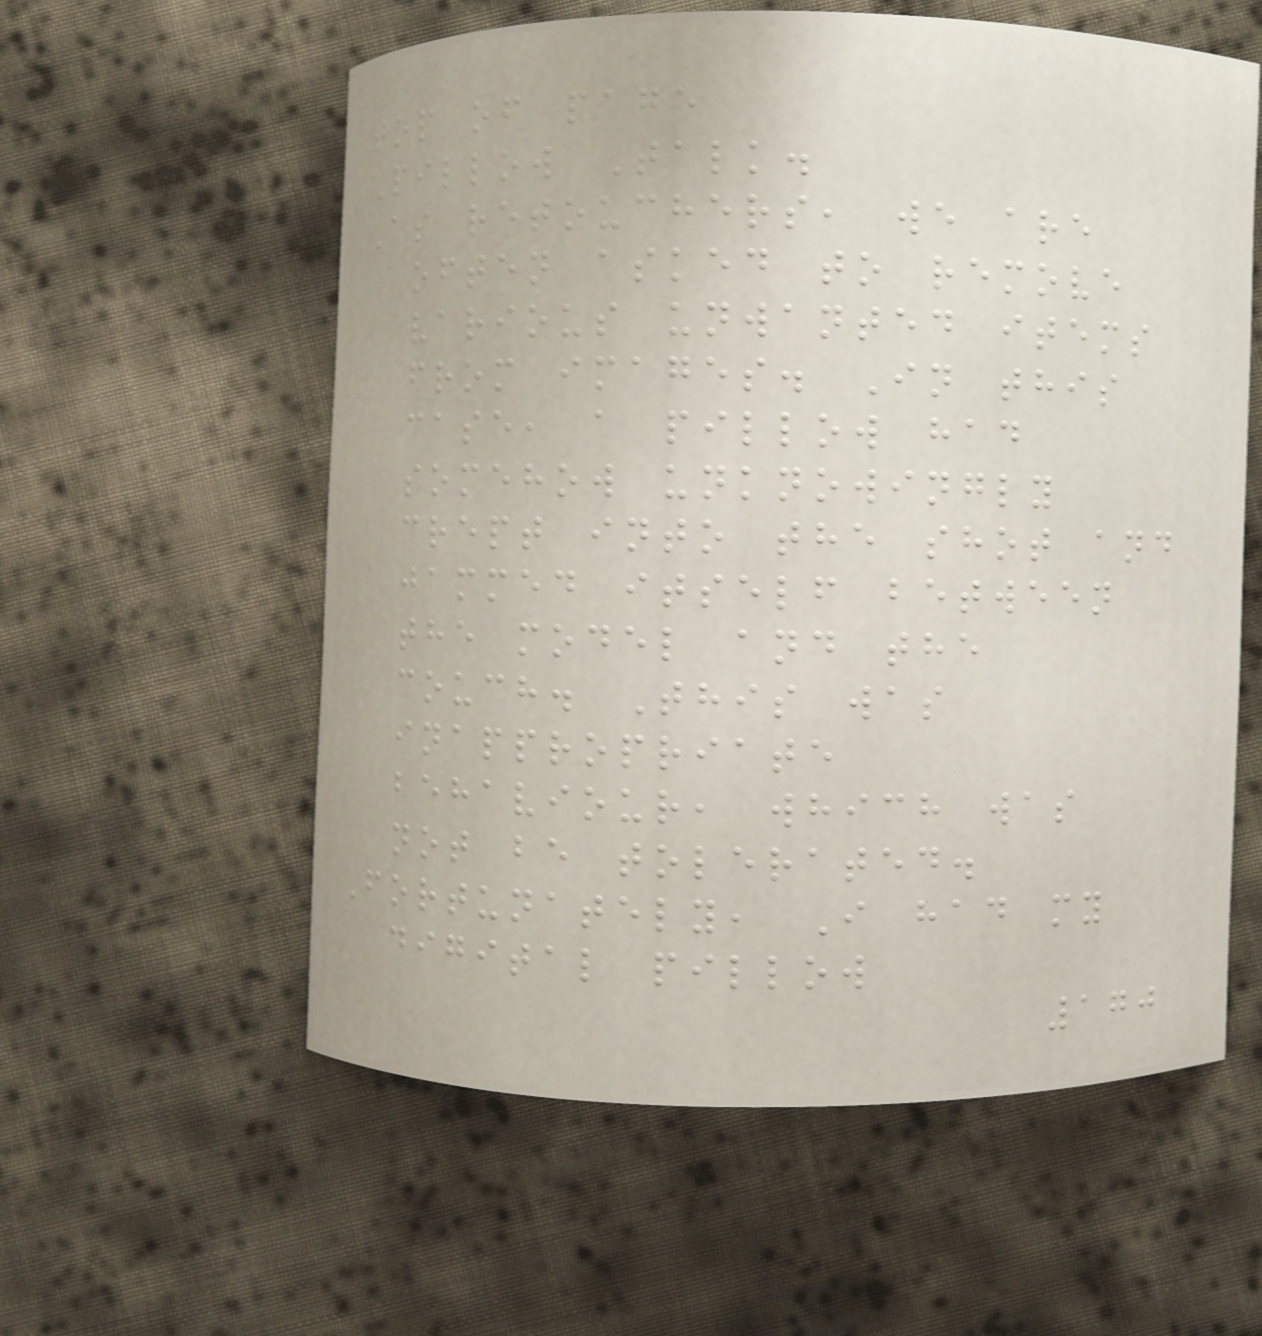top of page
Pillow Talk.
As retouchers, we are
often asked to remove
various unwanted items
from images. In this
case, a pillow had
somehow unknowingly
crept into the shot and
jammed itself between
the model and the
couch. This was
inappropriate
behaviour, which was
not be tolerated.
Fortunately, I had my
digital pillow
170
